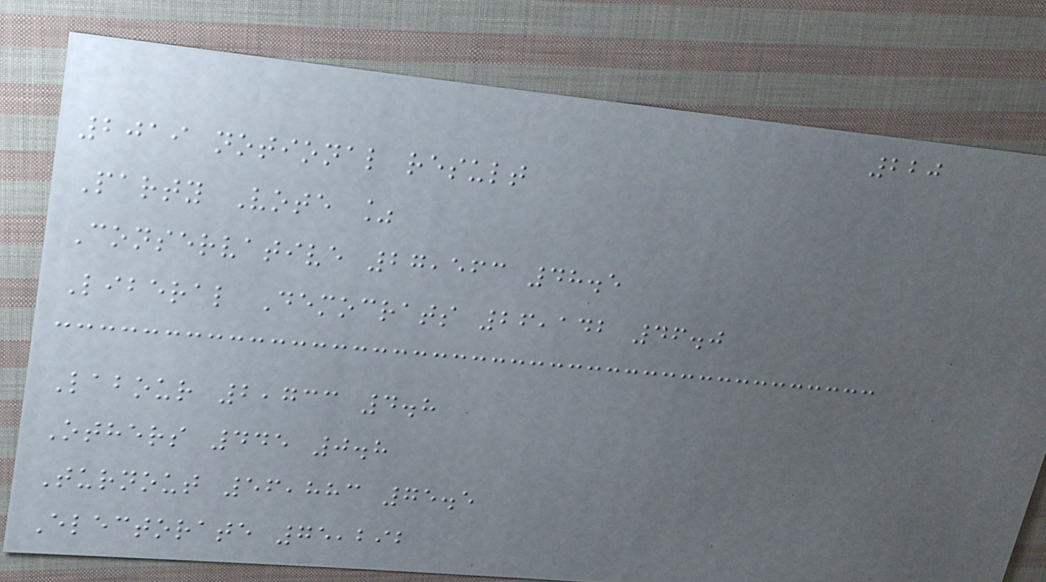220
2019 notional result
Party Vote %
Conservative 27,563 48.5
Liberal Democrats 26,142 46.0
Labour 2,733 4.8
Others 445 0.8
Turnout 56,883 75.5
Electorate 75,292
